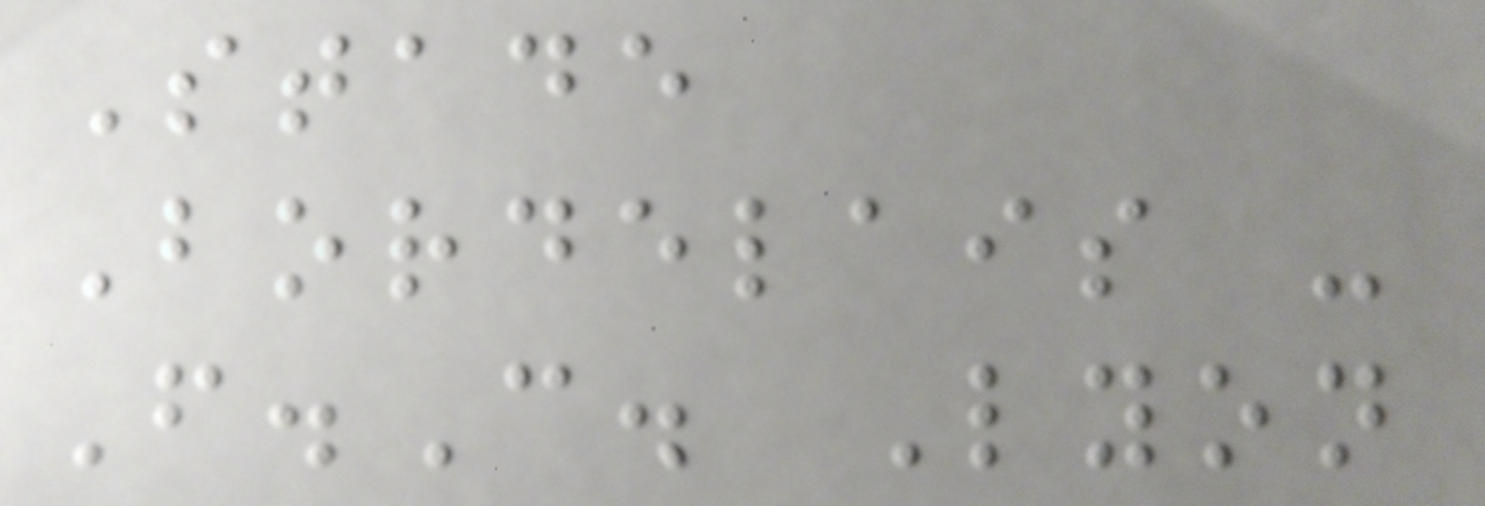Stade
Bordelais -
F.C. Lyon
